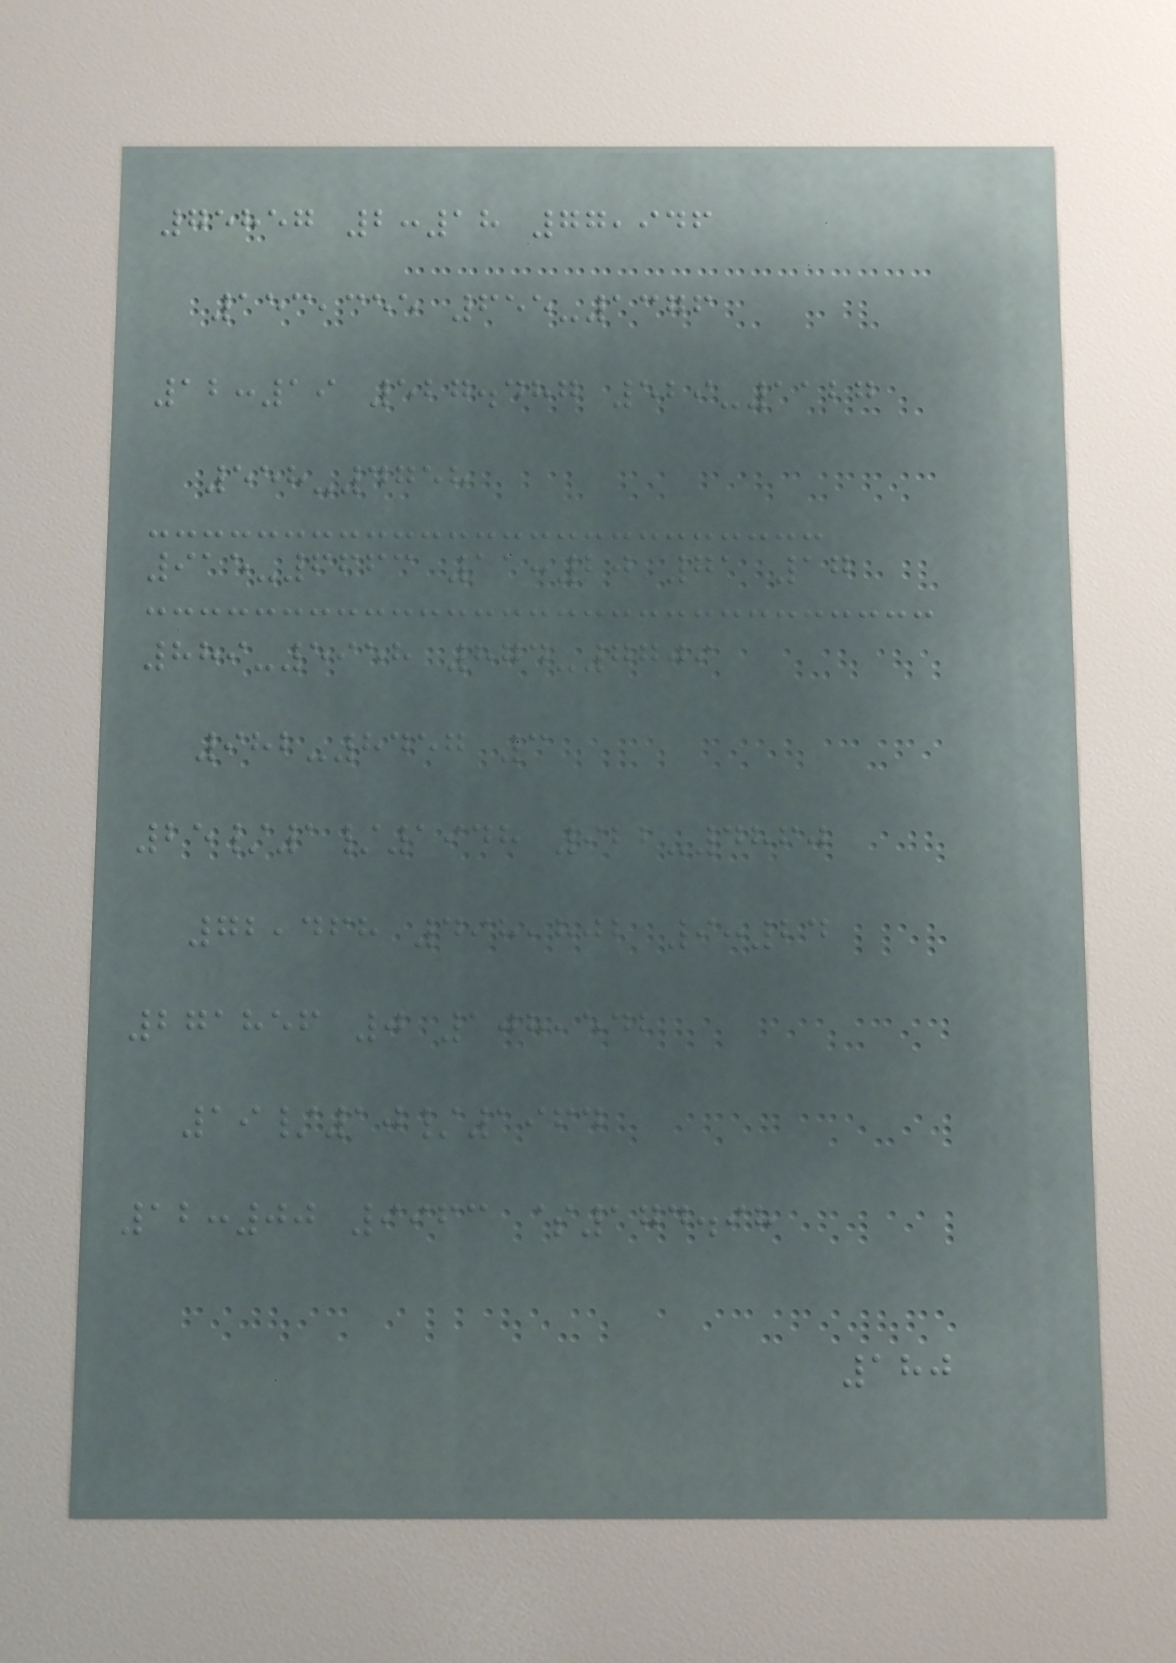75857 2:18 77,946
153,355 655-1376
12:19 527.487 529-1127
558-4758
915-6663 11:20 71 17
889-5958 874-7709
982-8457 3
25/1/1948 922-4860
72,468 498,802 9:24
271856 0 108,542
19/10/1964
12:00 9963 $174.98
180
